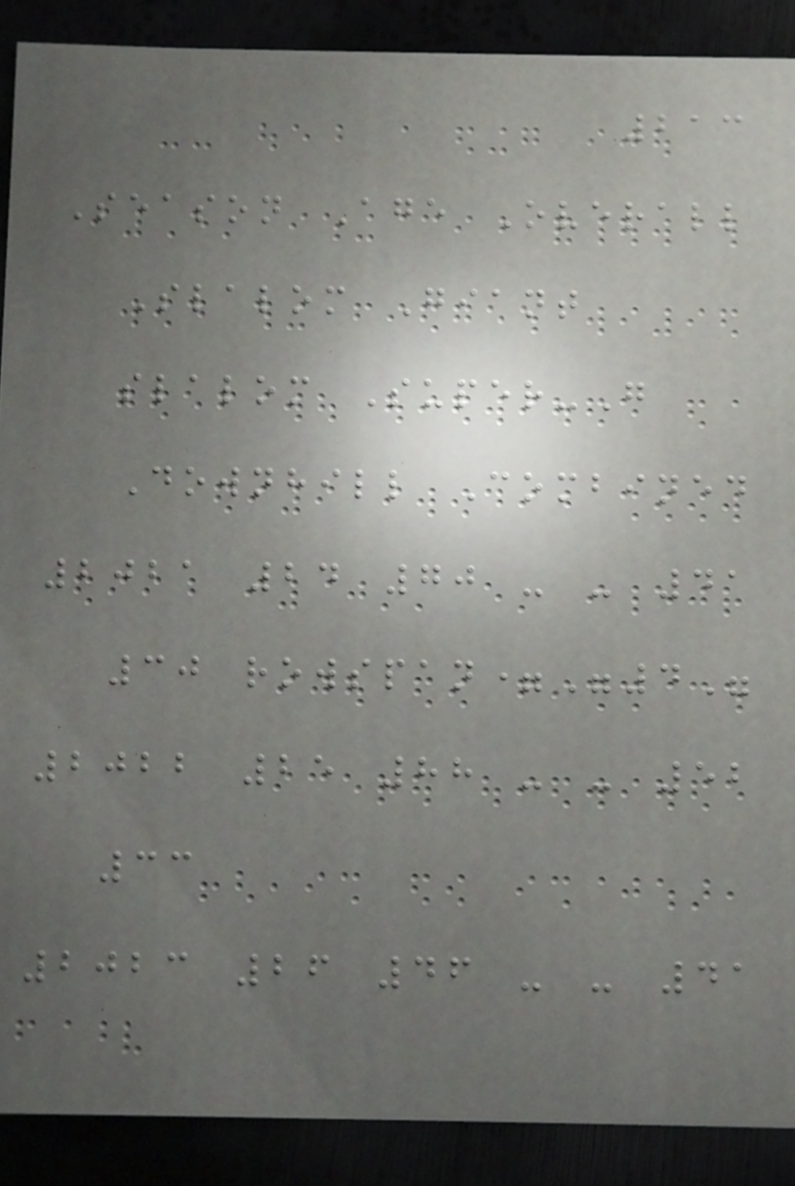213
Season Age Overall
Slalom Giant
slalom Super-G
Downhill Combined
2021 24 70 - - 41
30 rowspan="4"
2022 25 88 - - 52
33
2023 26 46 - - 41
